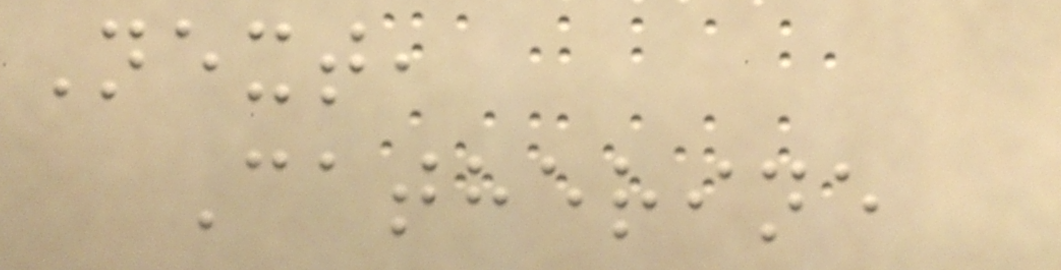Next,
Catherine
